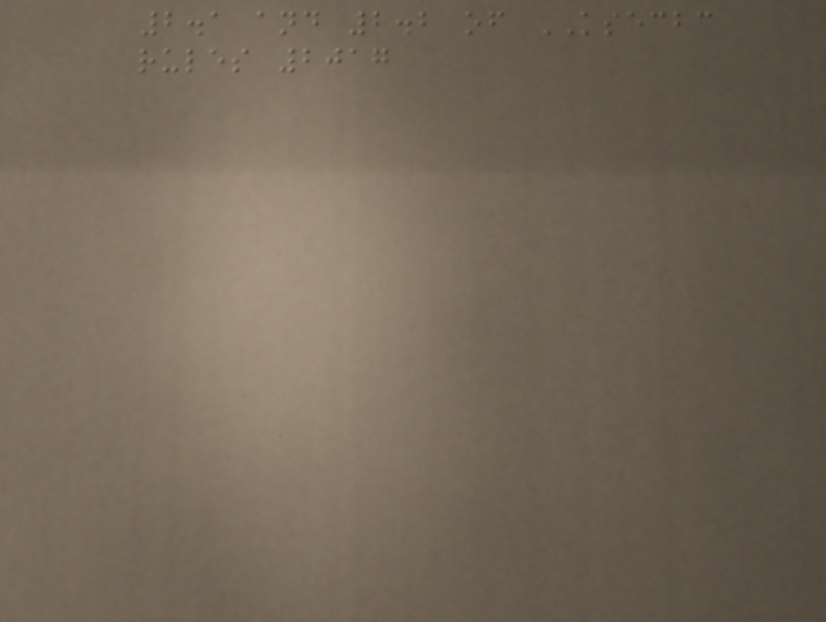2.1 and 2.2 of KSECBC
rules 2017
